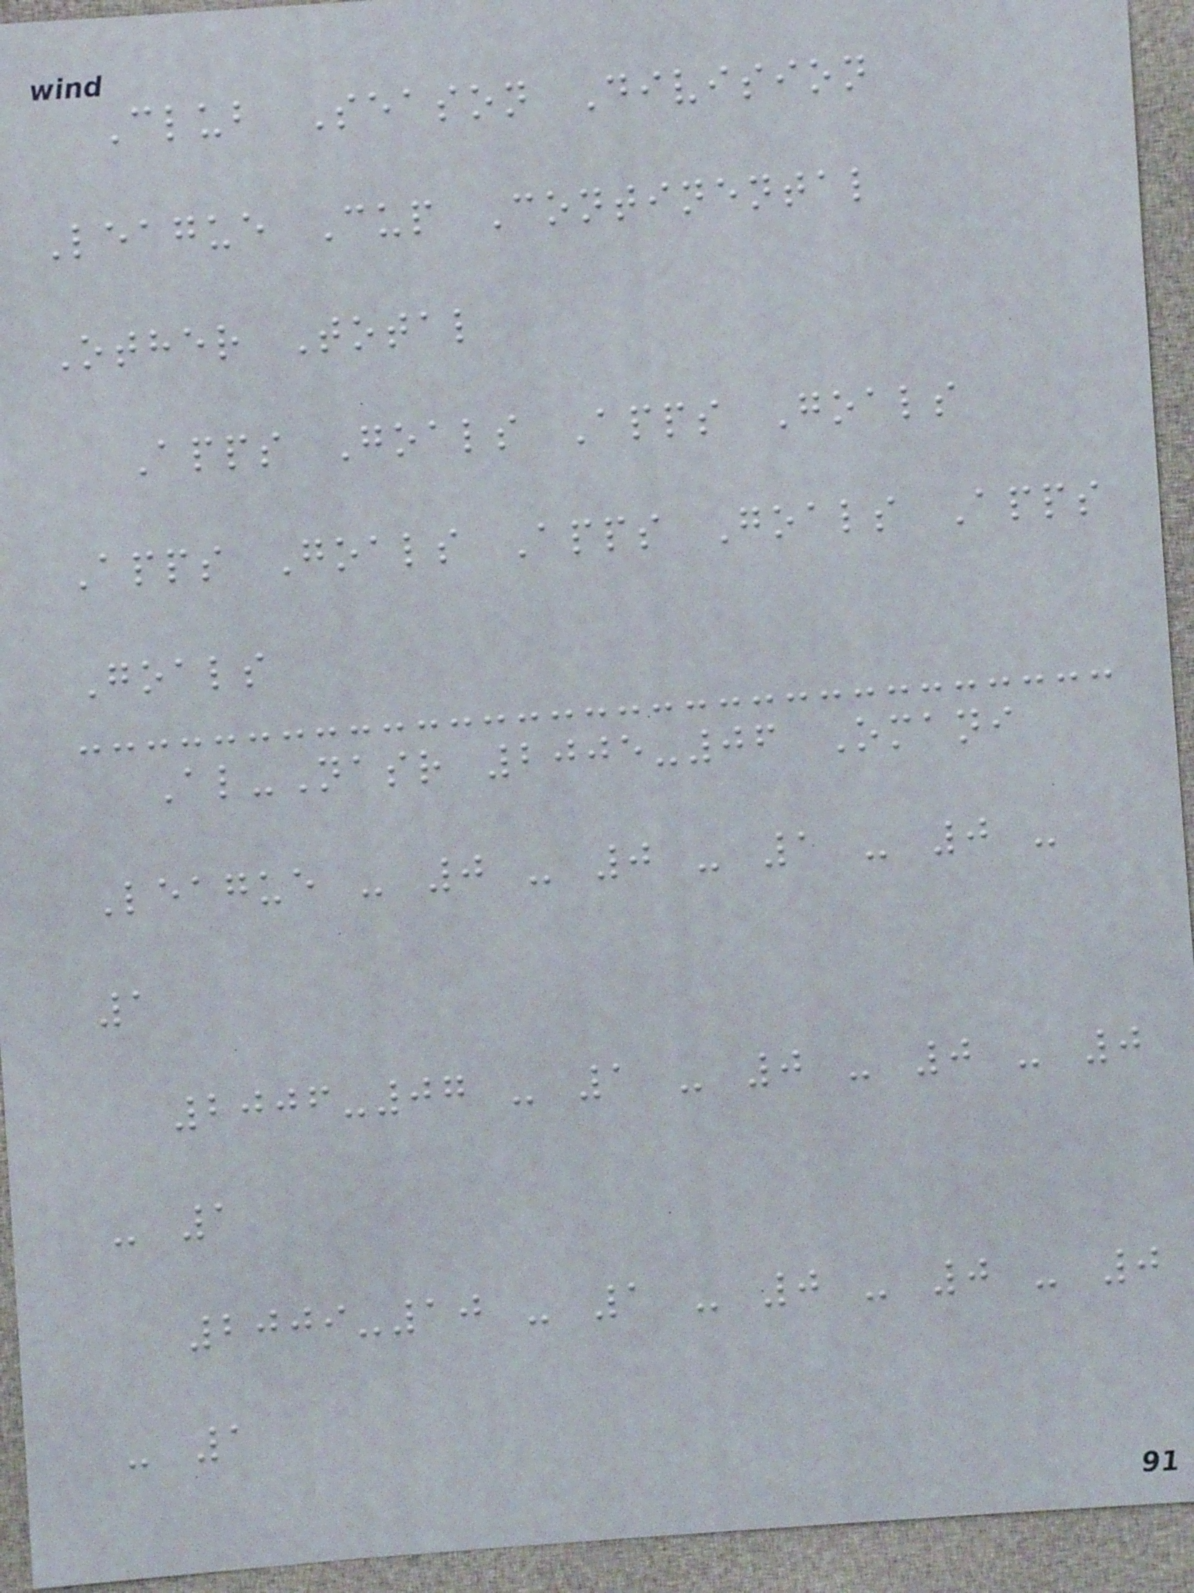Club Season Division
League Cup Continental
Other Total
Apps Goals Apps Goals
Apps Goals Apps Goals Apps
Goals
Al-Nasr 2005-06 Omani
League - 0 - 0 - 1 - 0 -
1
2006-07 - 1 - 0 - 0 - 0
- 1
2009-10 - 1 - 0 - 0 - 0
- 1
